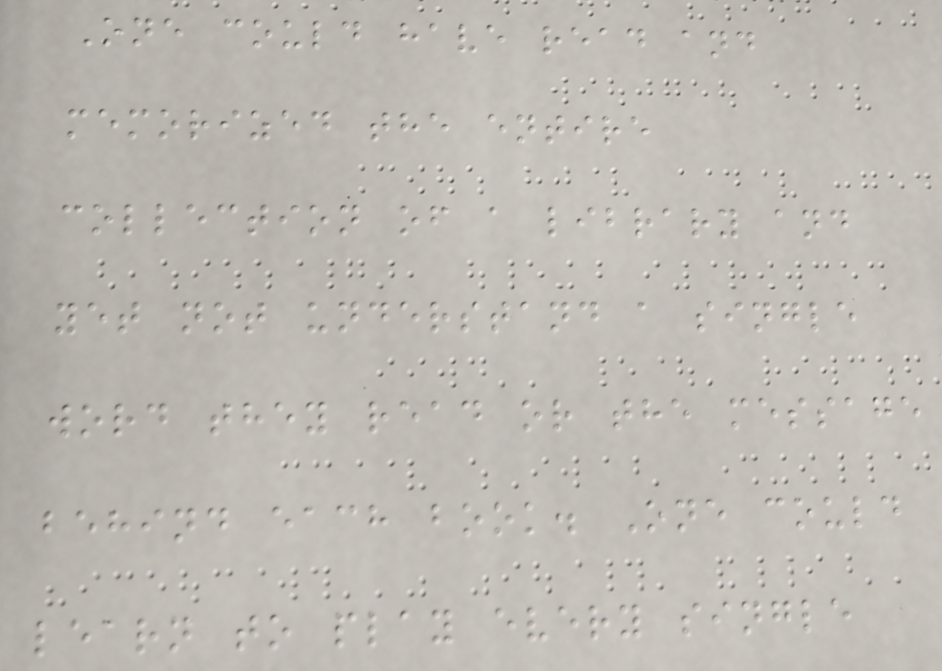One could have read and
memorized the entire
collection of a library and
yet not understand a single
word they read or the message
behind each book. One could
learn to play every single
